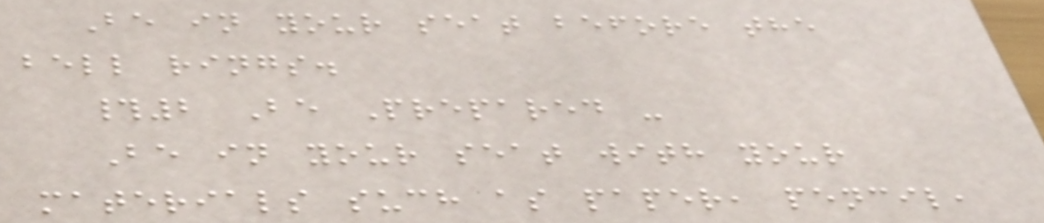Be in your seat before the
bell rings.
#2 Be Prepared -
Be in your seat with your
materials such as paper, pencil,
